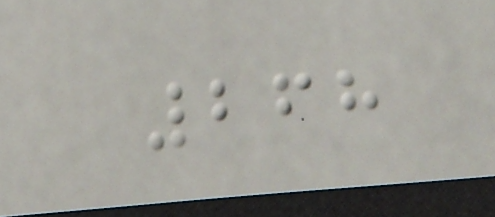268
